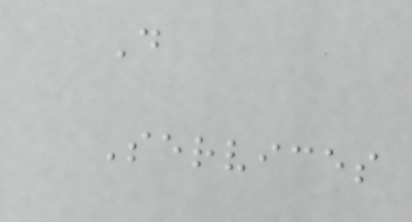D
Services
